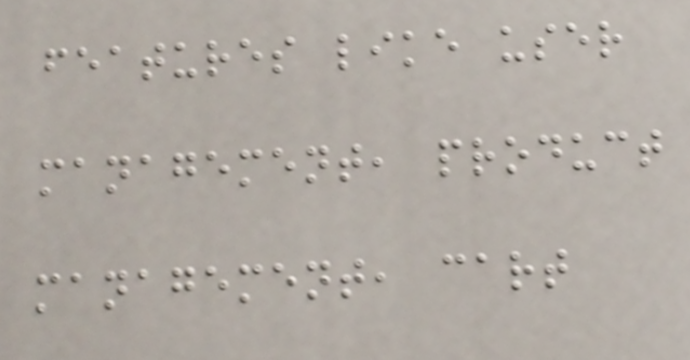features like user
management, product
management, cart
